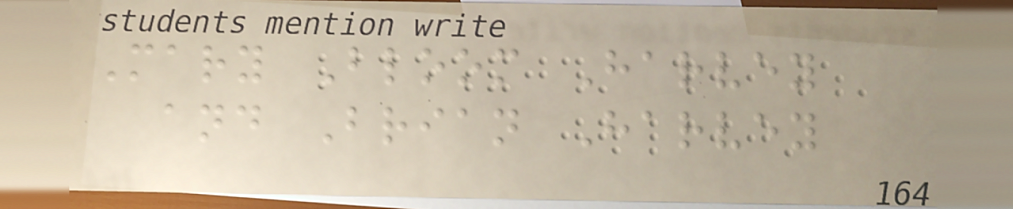Mary Bloom Harvey
and Brian Harvey
